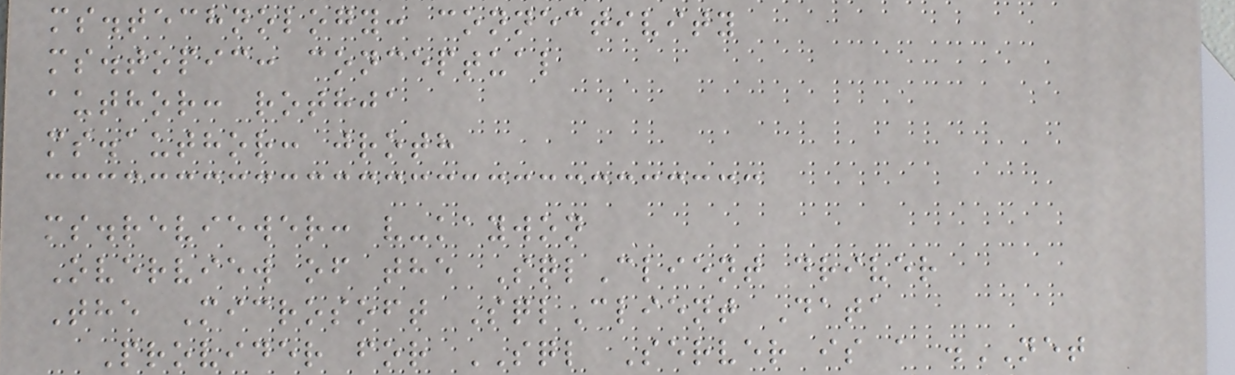ms.technology: connectivity
ms.topic: conceptual
author: rothja
ms.author: jroth
ms.reviewer: v-kaywon
Overview of the SqlClient driver
The Microsoft SqlClient Data
Provider for SQL Server is a .NET
